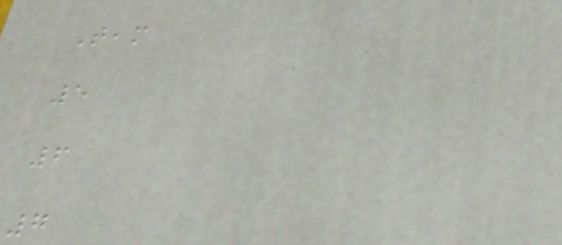Team
5
6
7
